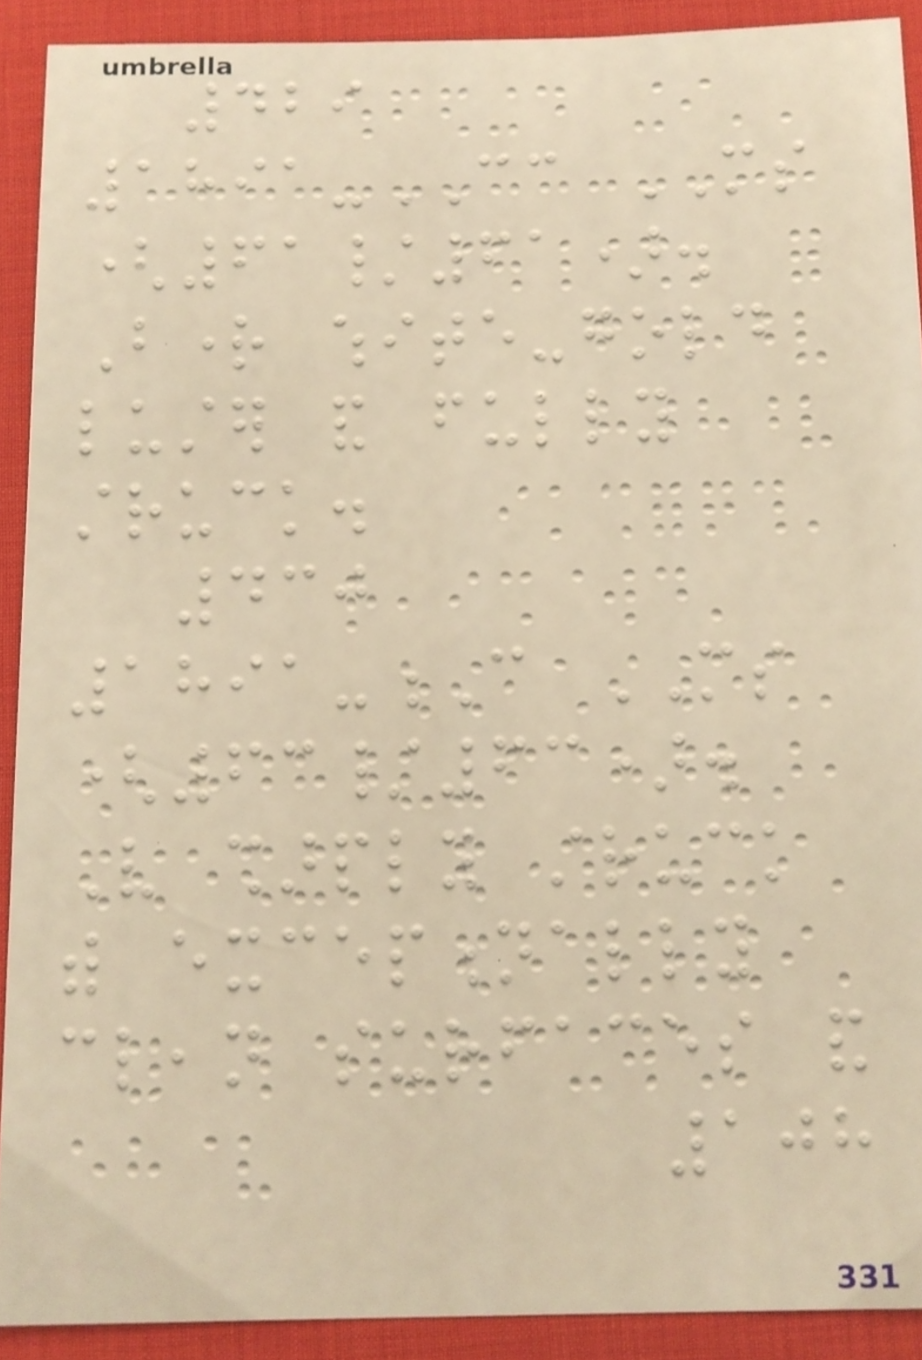429
1891-CC MS
(61/61).
Bright white-gold
luster and fully
struck.
430
1891-C MS
(63/63).
Very sharply struck
with exceptionally
clean surfaces and
108
